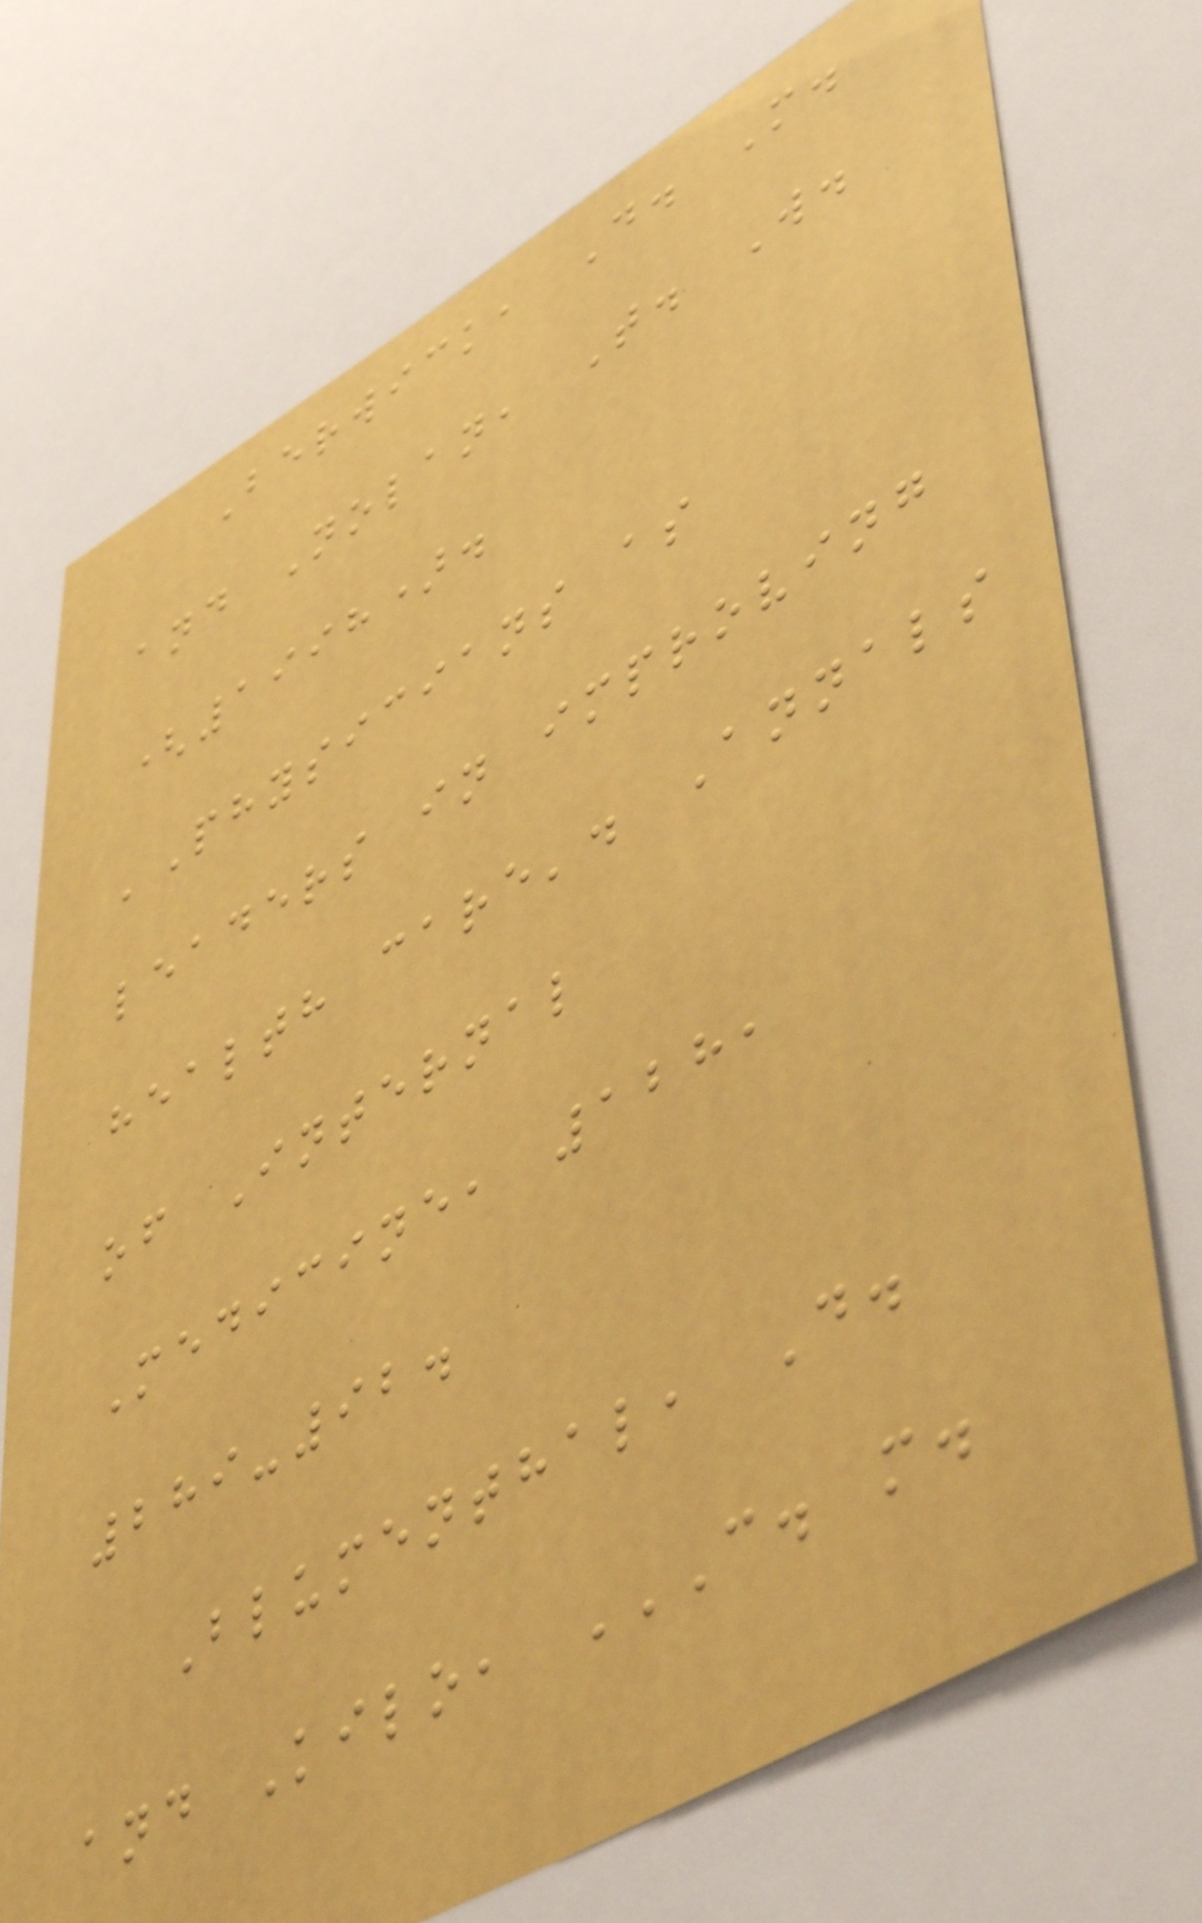Berwick, D. M.
and Nolan, T. W.
(1998).
'Physicians as
leaders in improving
health care'. Annals
of Internal
Medicine, 128,
289-92.
Blumenthal, D.
and Kilo, C. M.
